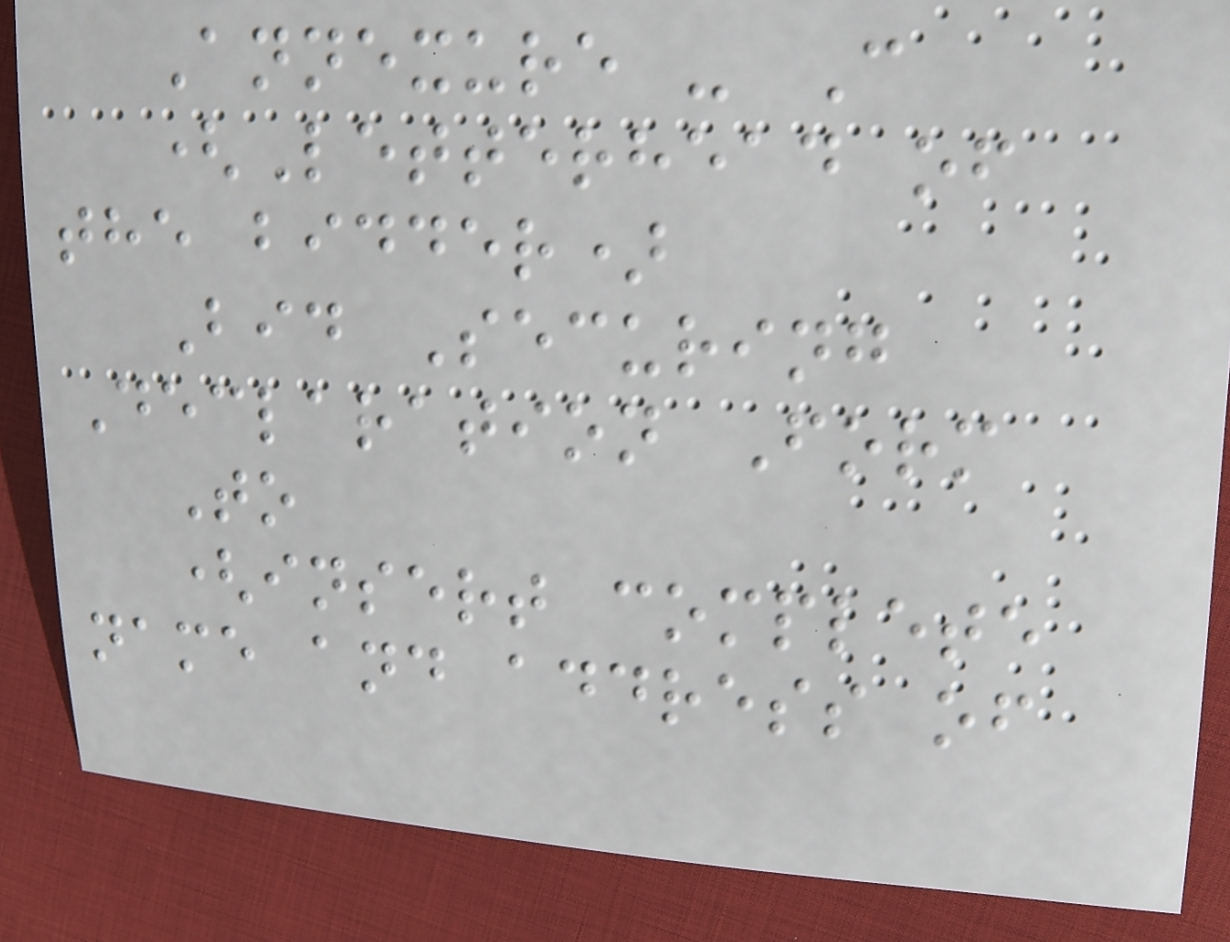Annexure - C
(Letterhead of
the bidder)
Bid Securing
Declaration Form
To
(insert complete
name and address of
